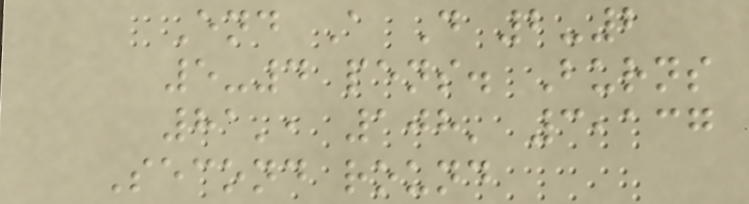End A D 2-2
5-4 pens. Burns
81', 108' 3,137
Second round
